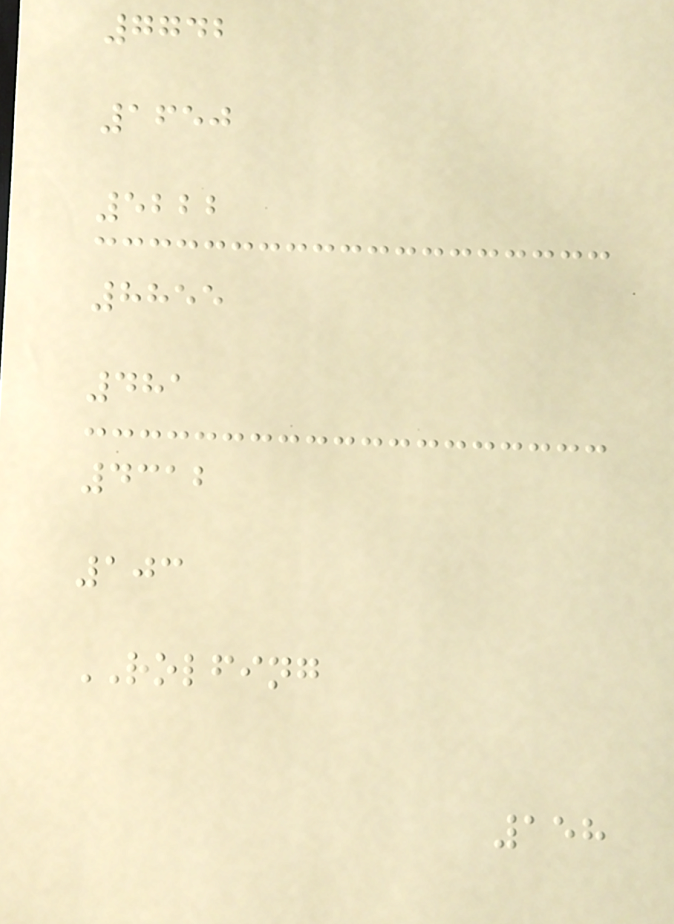7742
1650
5222
8855
481
4312
103
ROLFING
158
